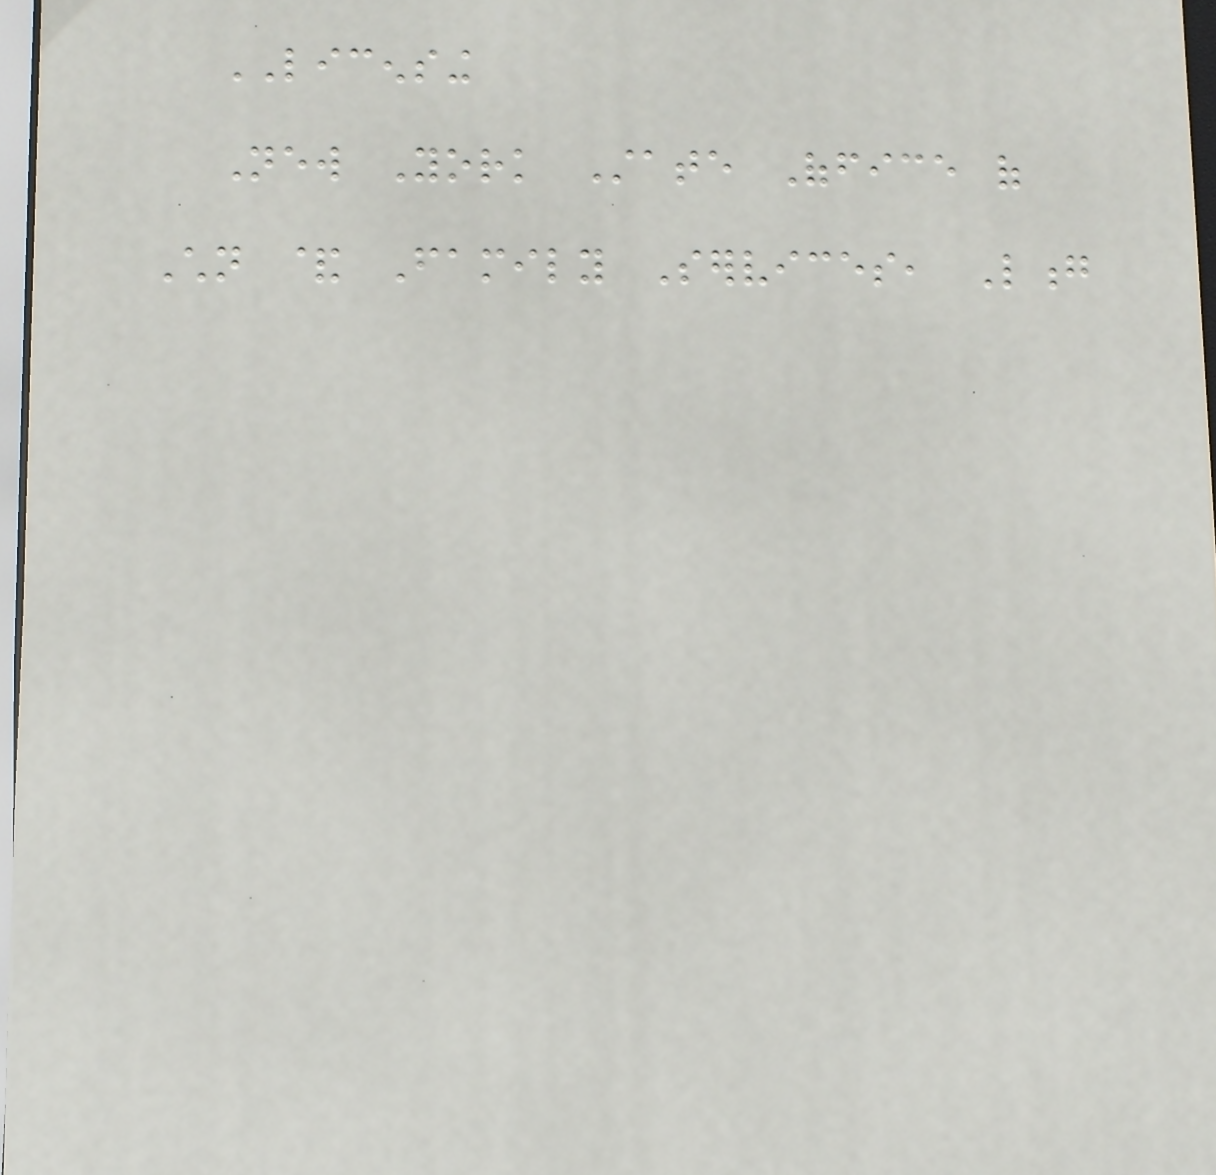LICENSING
New York State Office of
Children & Family Services, Long
